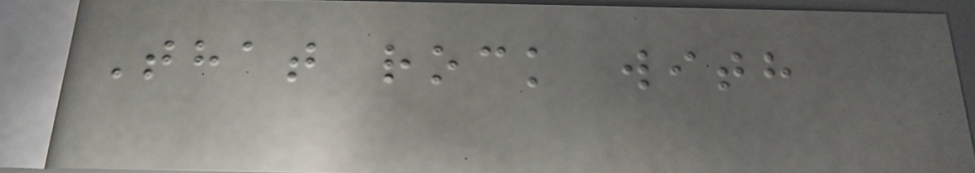That rock with
